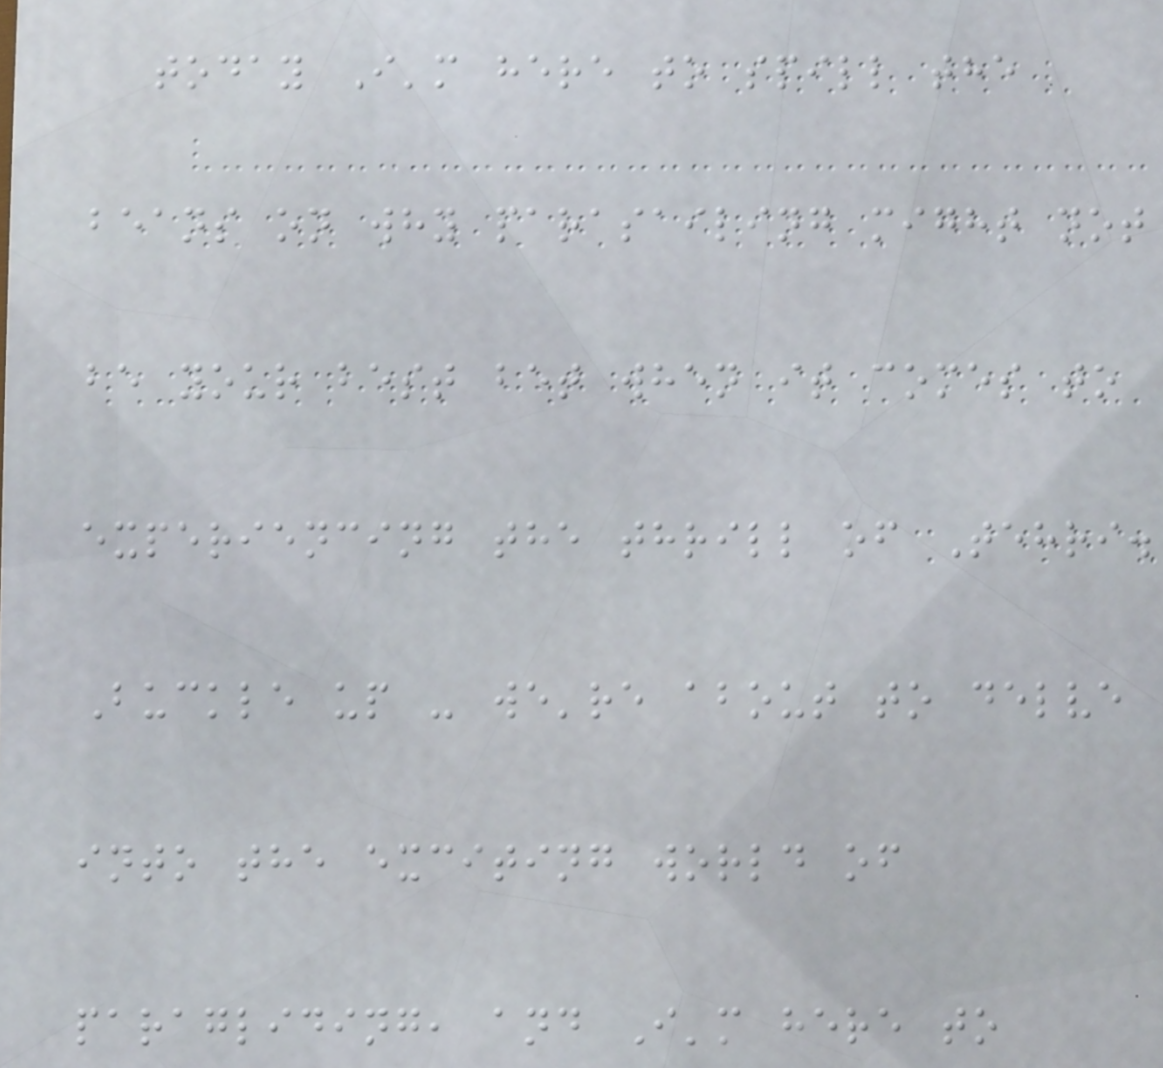today I'm here to spill the
beans on why parasailing might not
be your best bet when it comes to
experiencing the thrill of Tehri.
Buckle up - we're about to delve
into the exciting world of
paragliding, and I'm here to
